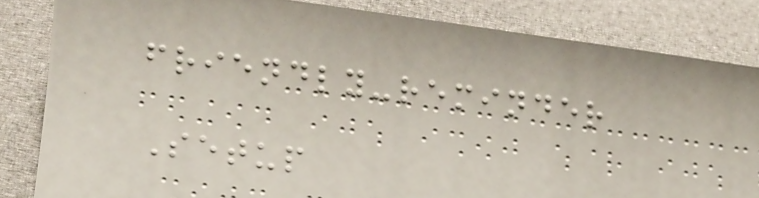friendly-reminder
Setup
